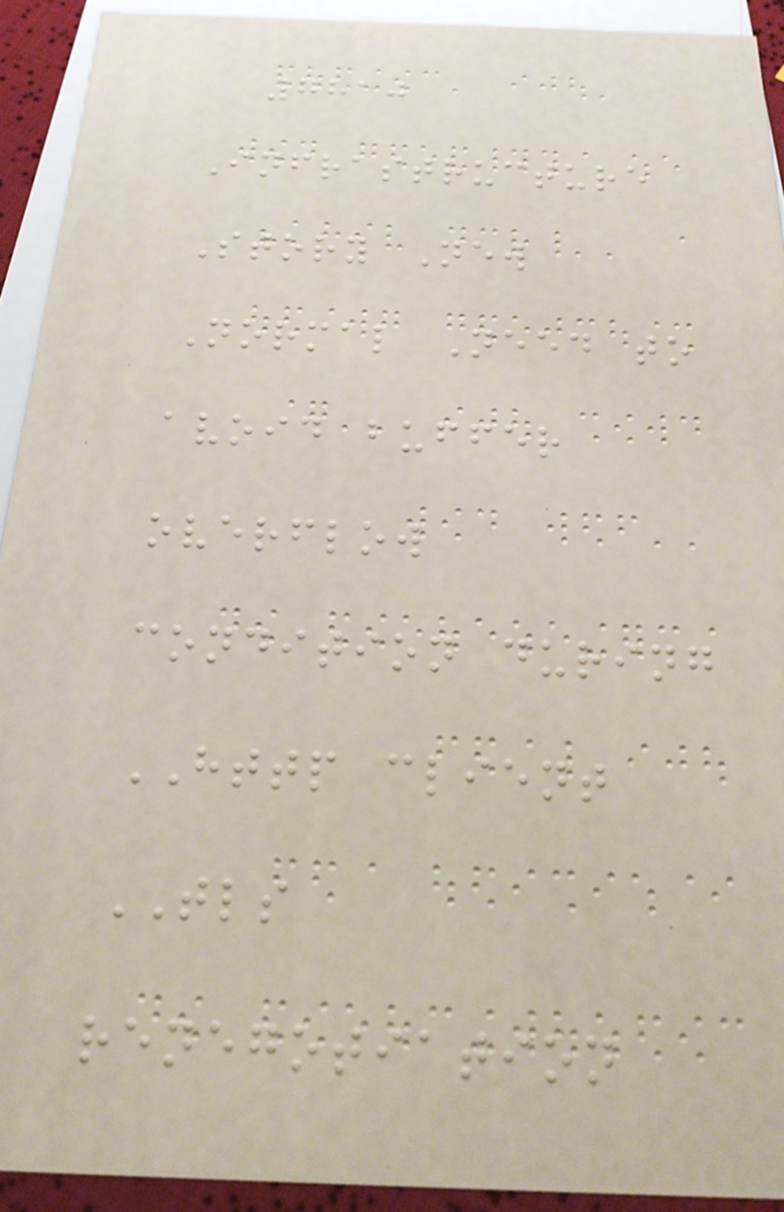7810
Infrastructure
Story New
Normal Need to
avoid buffer
overflow
condition during
HTTP client
TLS
renegotiation
